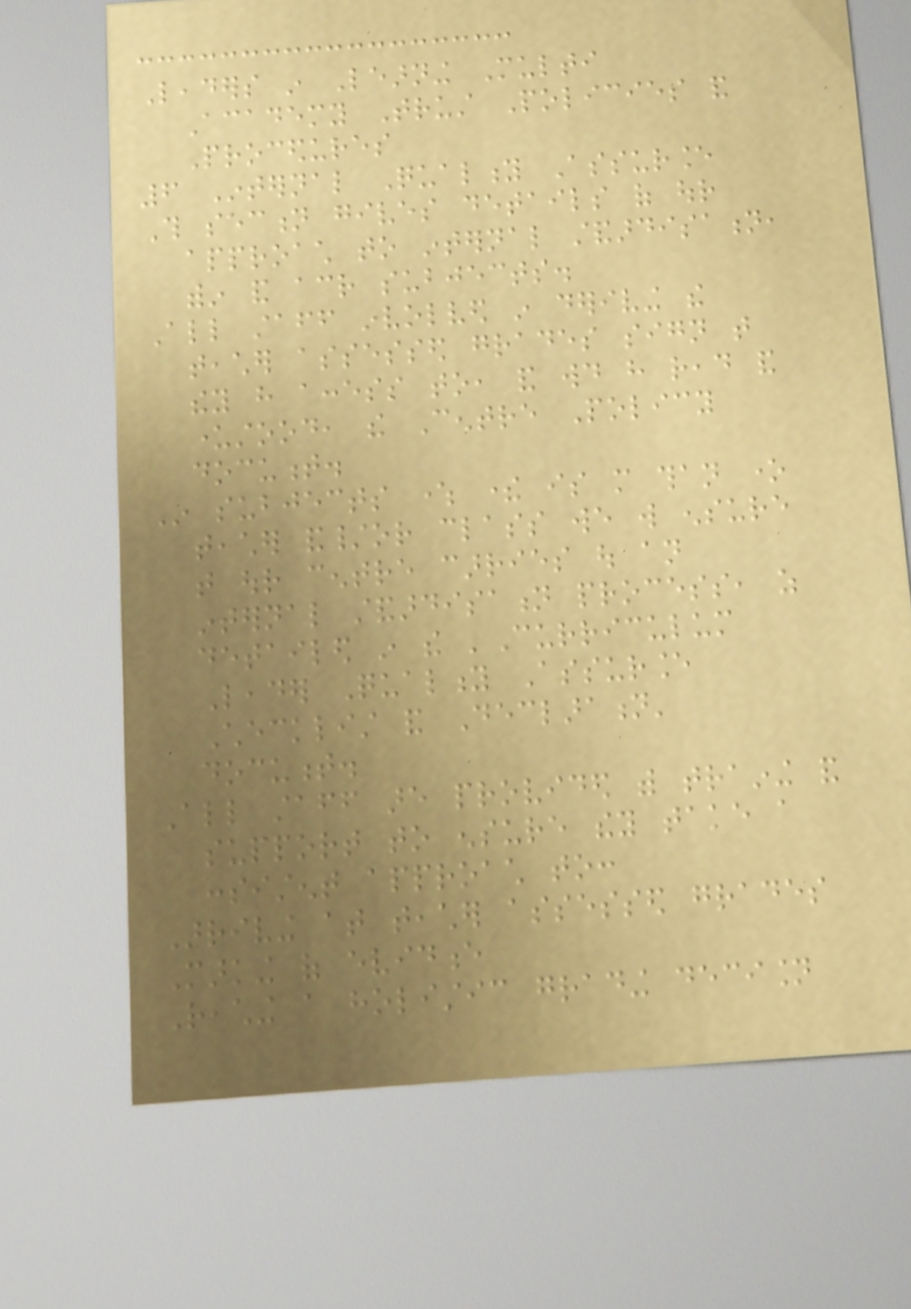Leaders in Learning Multi
Academy Trust Policies and
Procedures
6 Internal Quality Assurance
This section gives details of our
approach to internal standardisation,
within and across subjects.
All staff involved in deriving the
teacher assessed grades sign that
they have access to, and would have read and
understood, the Centre Policy
document.
In subjects where there is more than one
teacher and/or class we will ensure
that our centre carries out an
internal standardisation process, as
detailed in the 'Curriculum
Leader Quality Assurance
Checklist and Declaration'
document.
All staff are provided with training and
support to ensure they take a
consistent approach to:
Arriving at teacher assessed grades
Marking of evidence
Reaching a holistic grading decision
